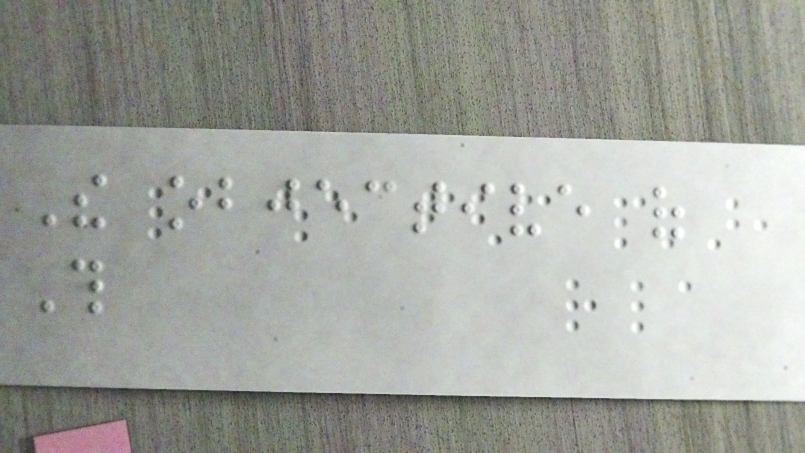The objective of
This
